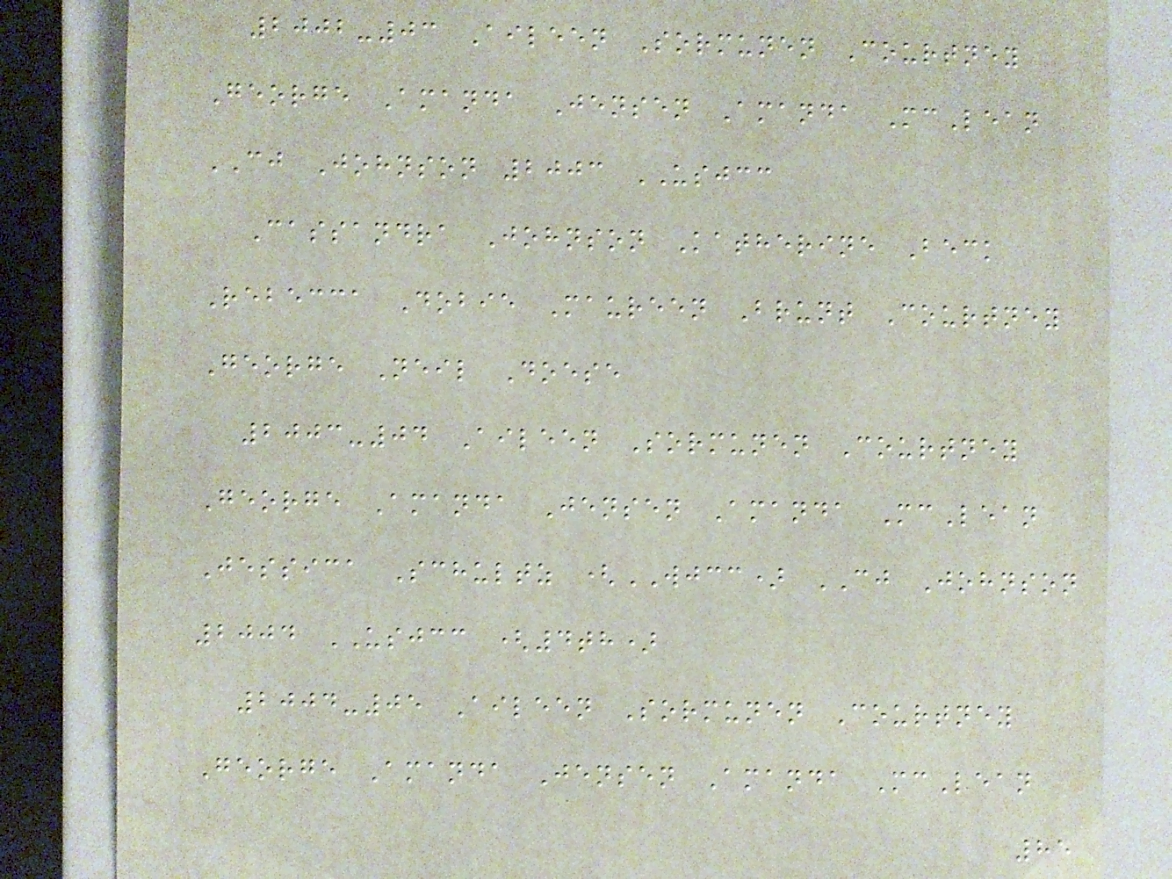2002-03 Aileen Sormunen Courtney
George Amanda Jensen Amanda McLean
CJ Johnson 2003 USJCC
Cassandra Johnson Katherine Beck
Rebecca Dobie Maureen Brunt Courtney
George Neil Doese
2003-04 Aileen Sormunen Courtney
George Amanda Jensen Amanda McLean
Jessica Schultz (WJCC) CJ Johnson
2004 USJCC (4th)
2004-05 Aileen Sormunen Courtney
George Amanda Jensen Amanda McLean
85
